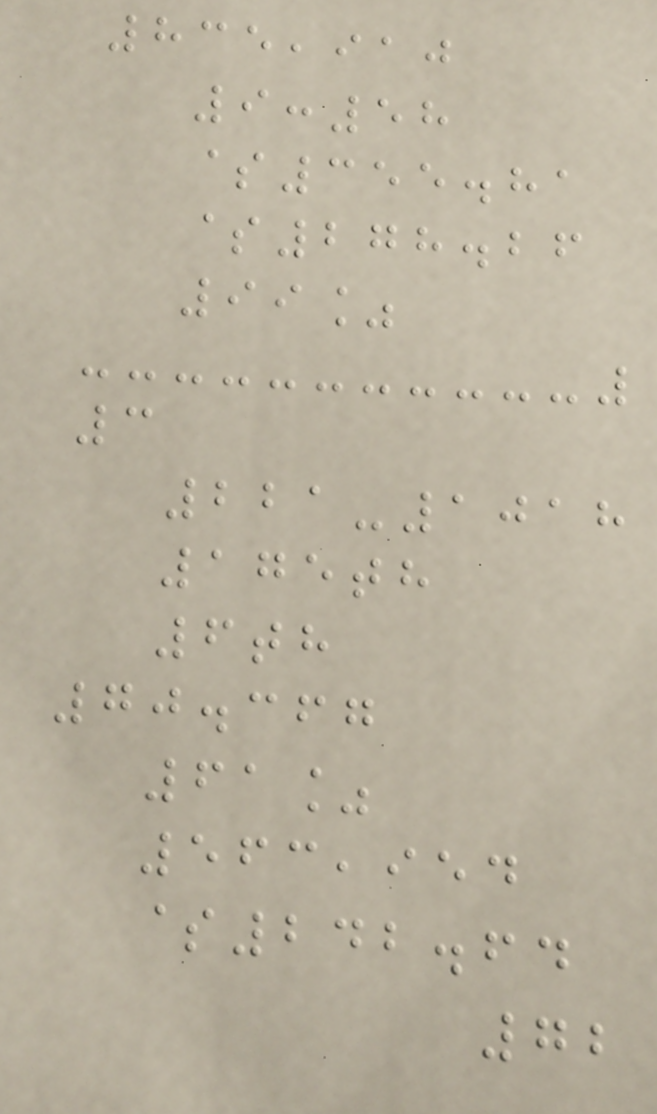835,910
9:58
$355.81
$278.26
99%
3
221-1018
175th
6th
70.367
61%
563,954
$242.64
72
